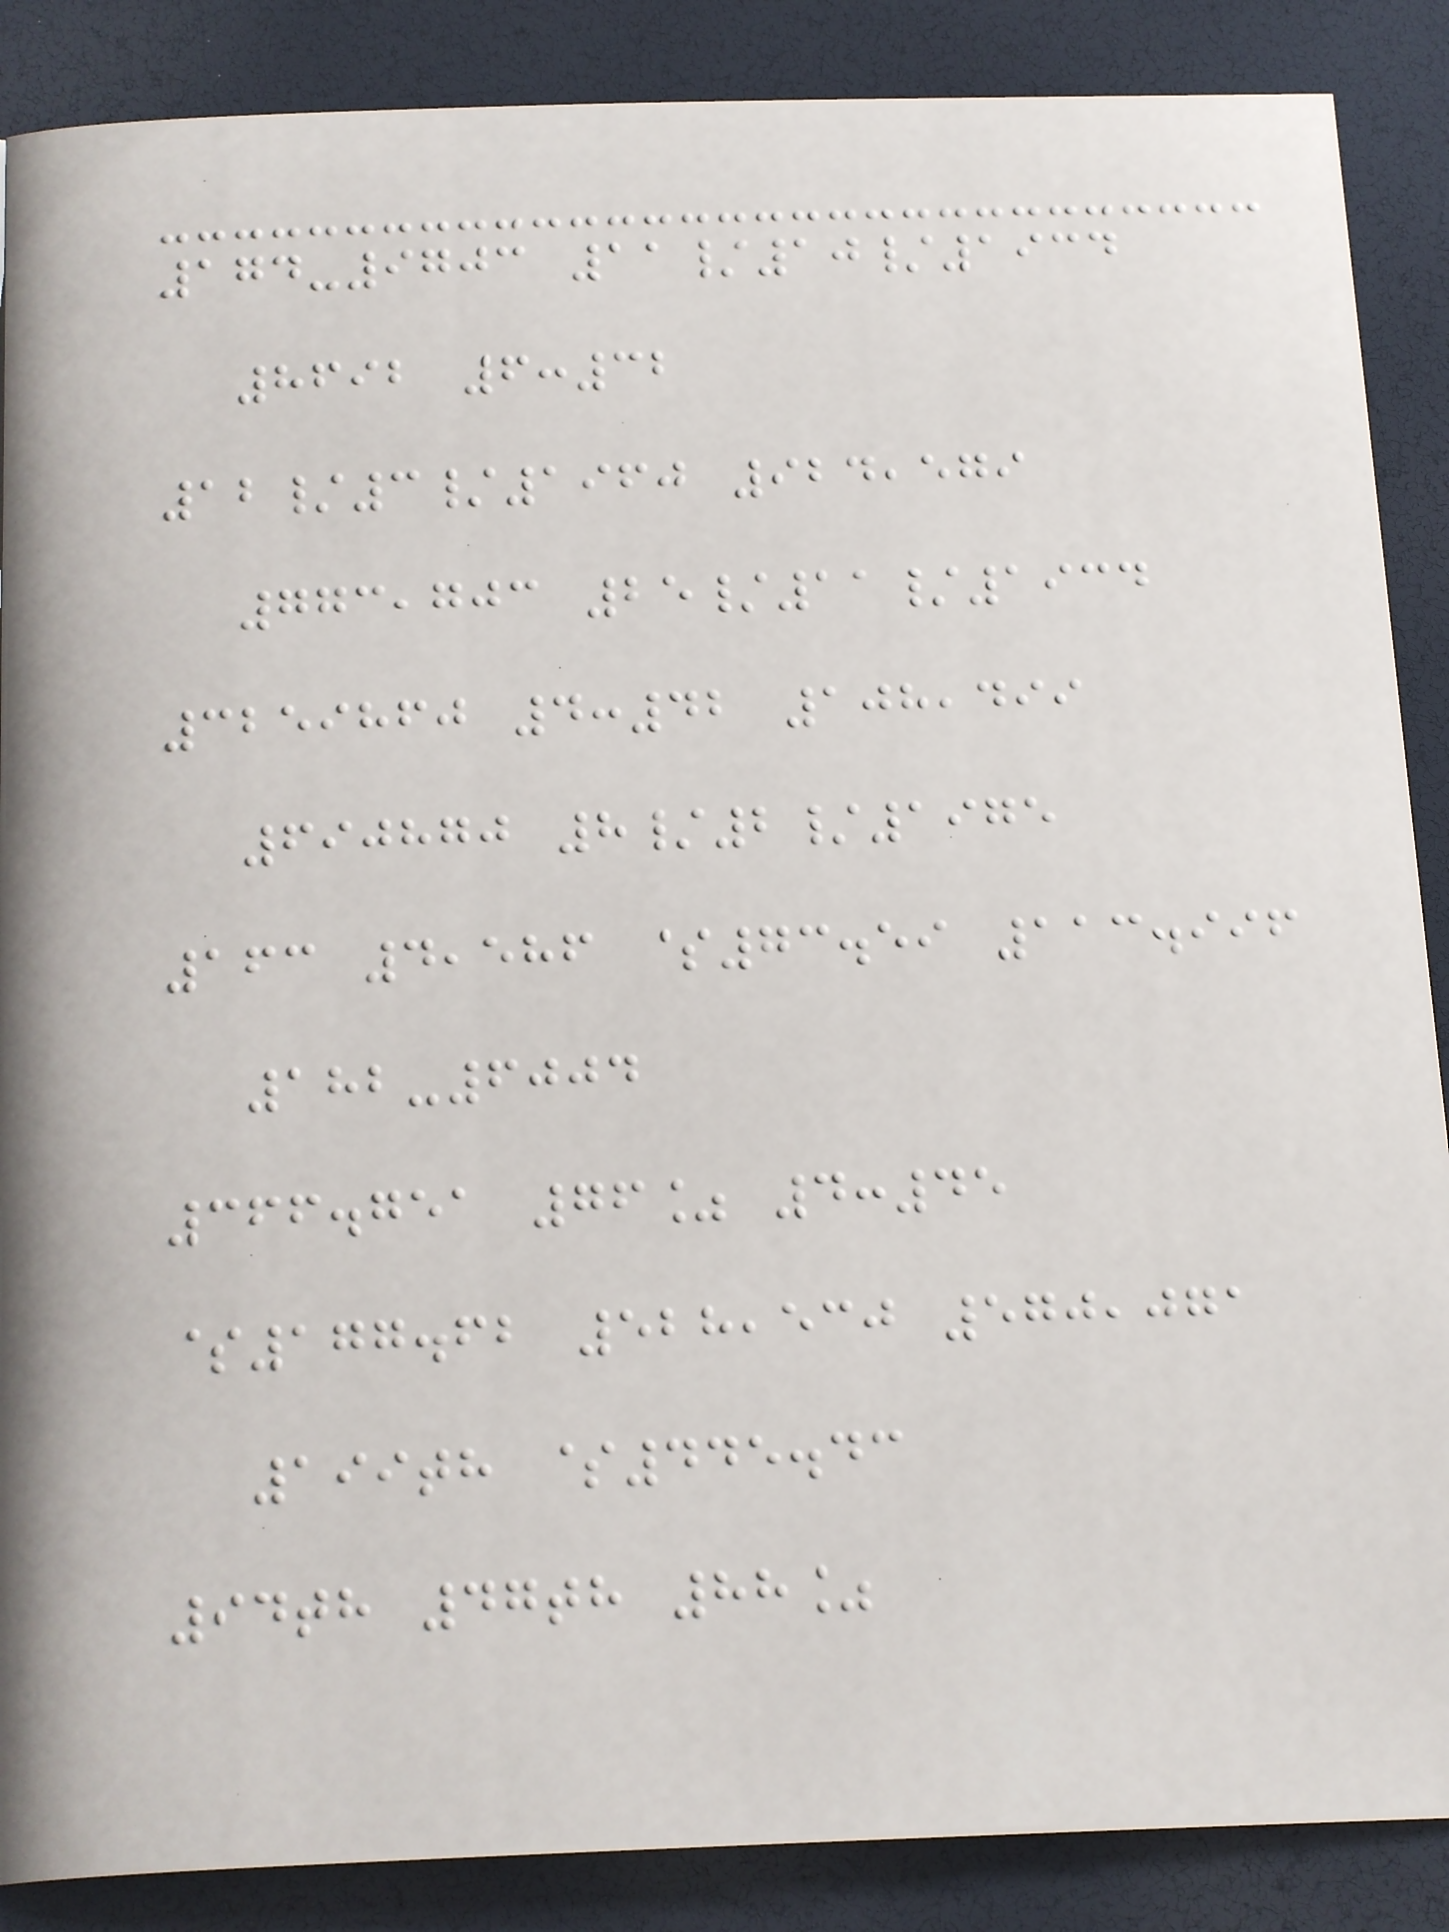174-9703 11/10/1934
8692 6:32
12/3/1960 924,579
773,703 25/11/1934
3259860 4:42 108,499
690870 8/2/1975
163 4,586 $73.59 113.996
182-6004
366.751 76% 4:45
$177.62 528,530 570,071
199th $445.43
94th 47th 88%
